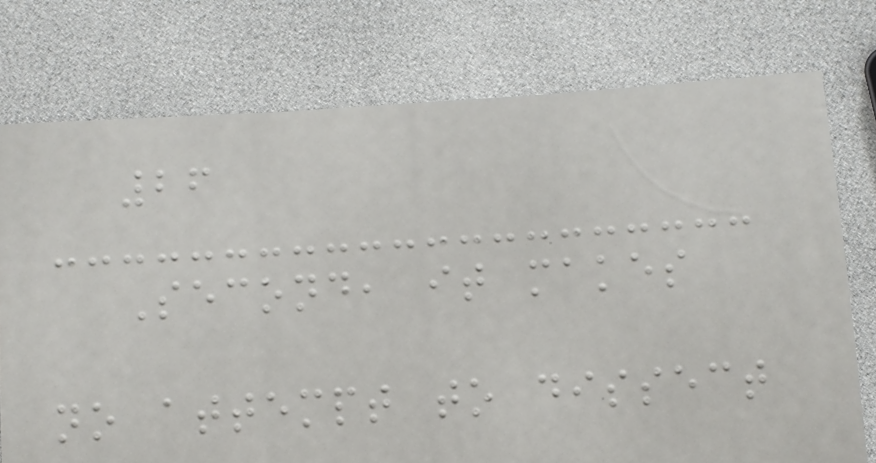26
Second, it makes
no attempt to dissect
